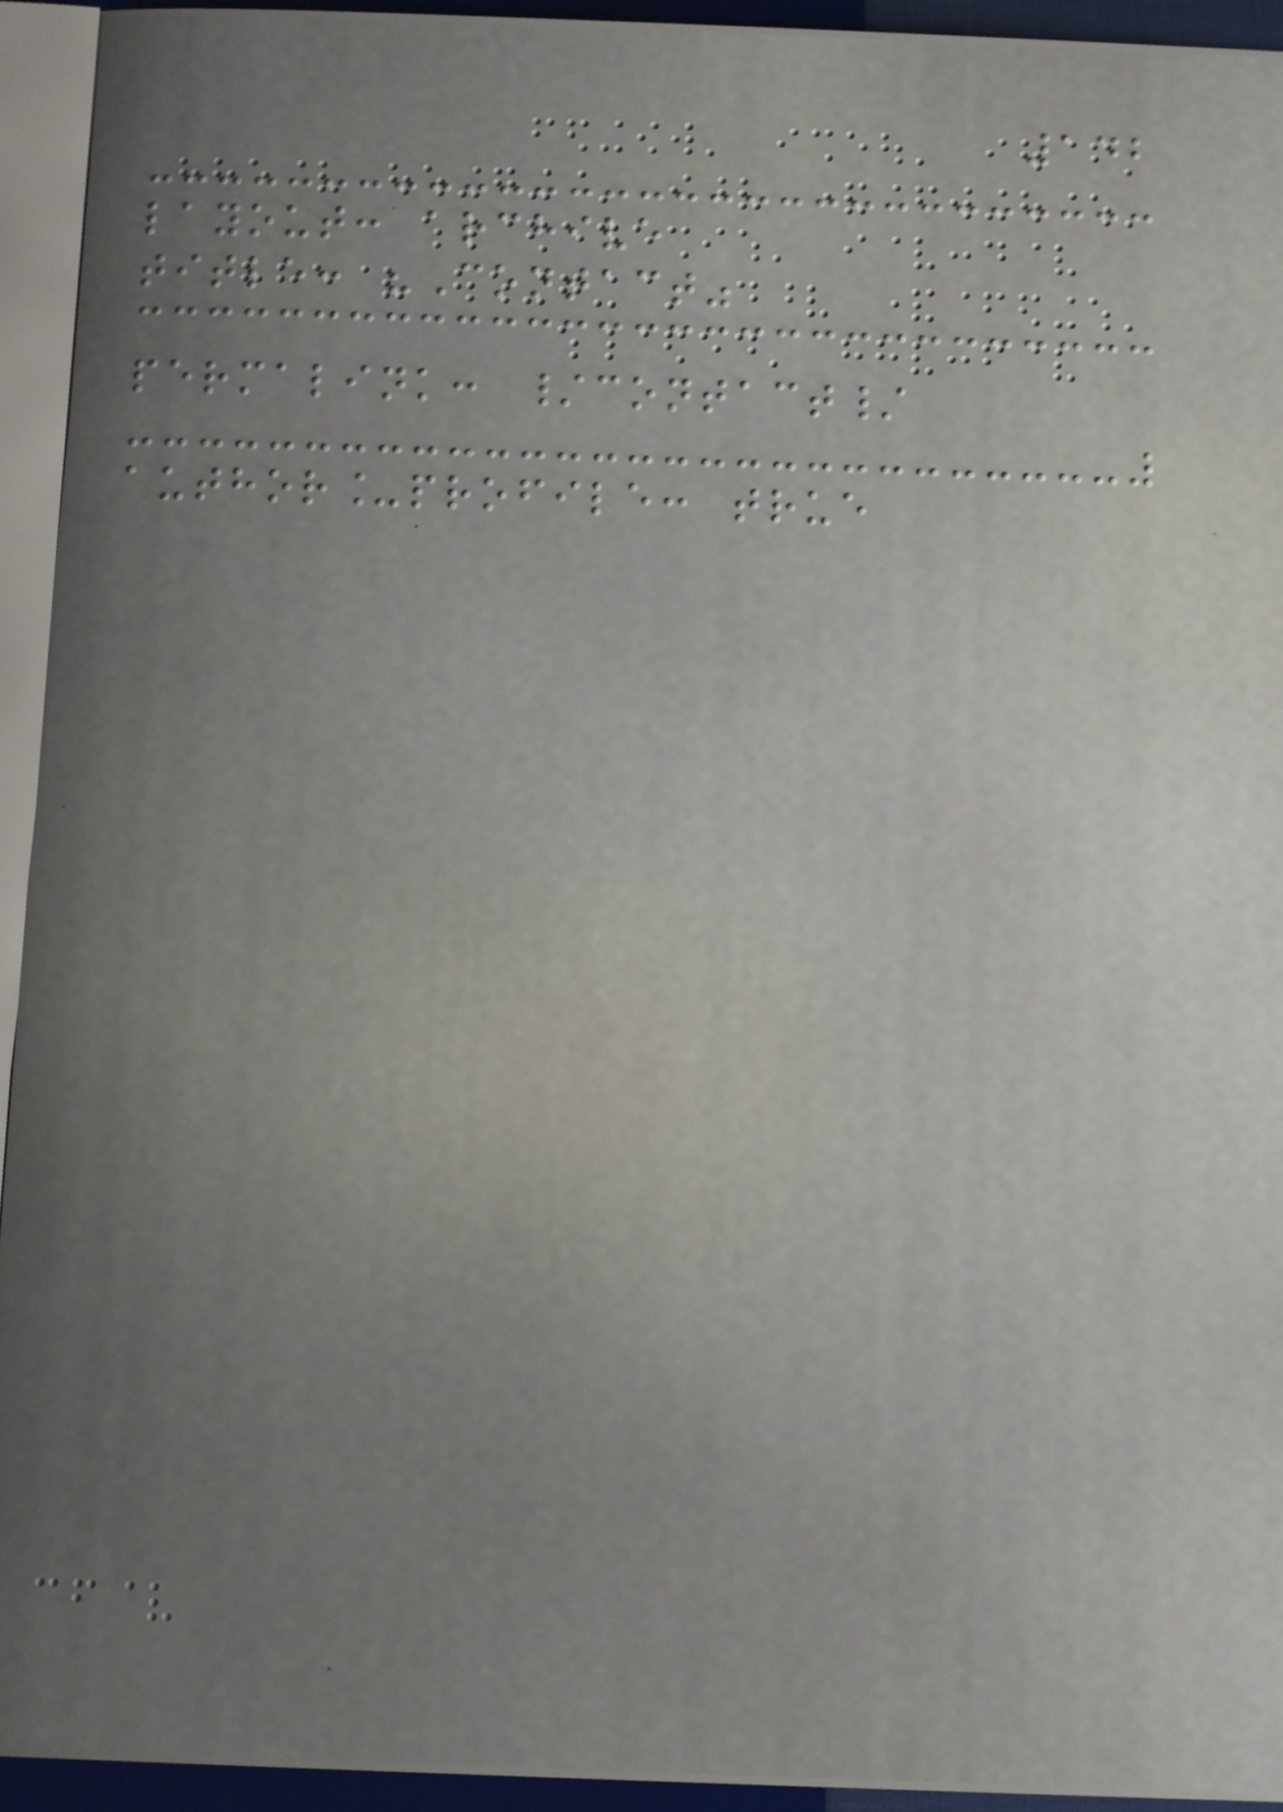142
layout: archive
title: "Contact"
permalink: /contact/
author_profile: true
